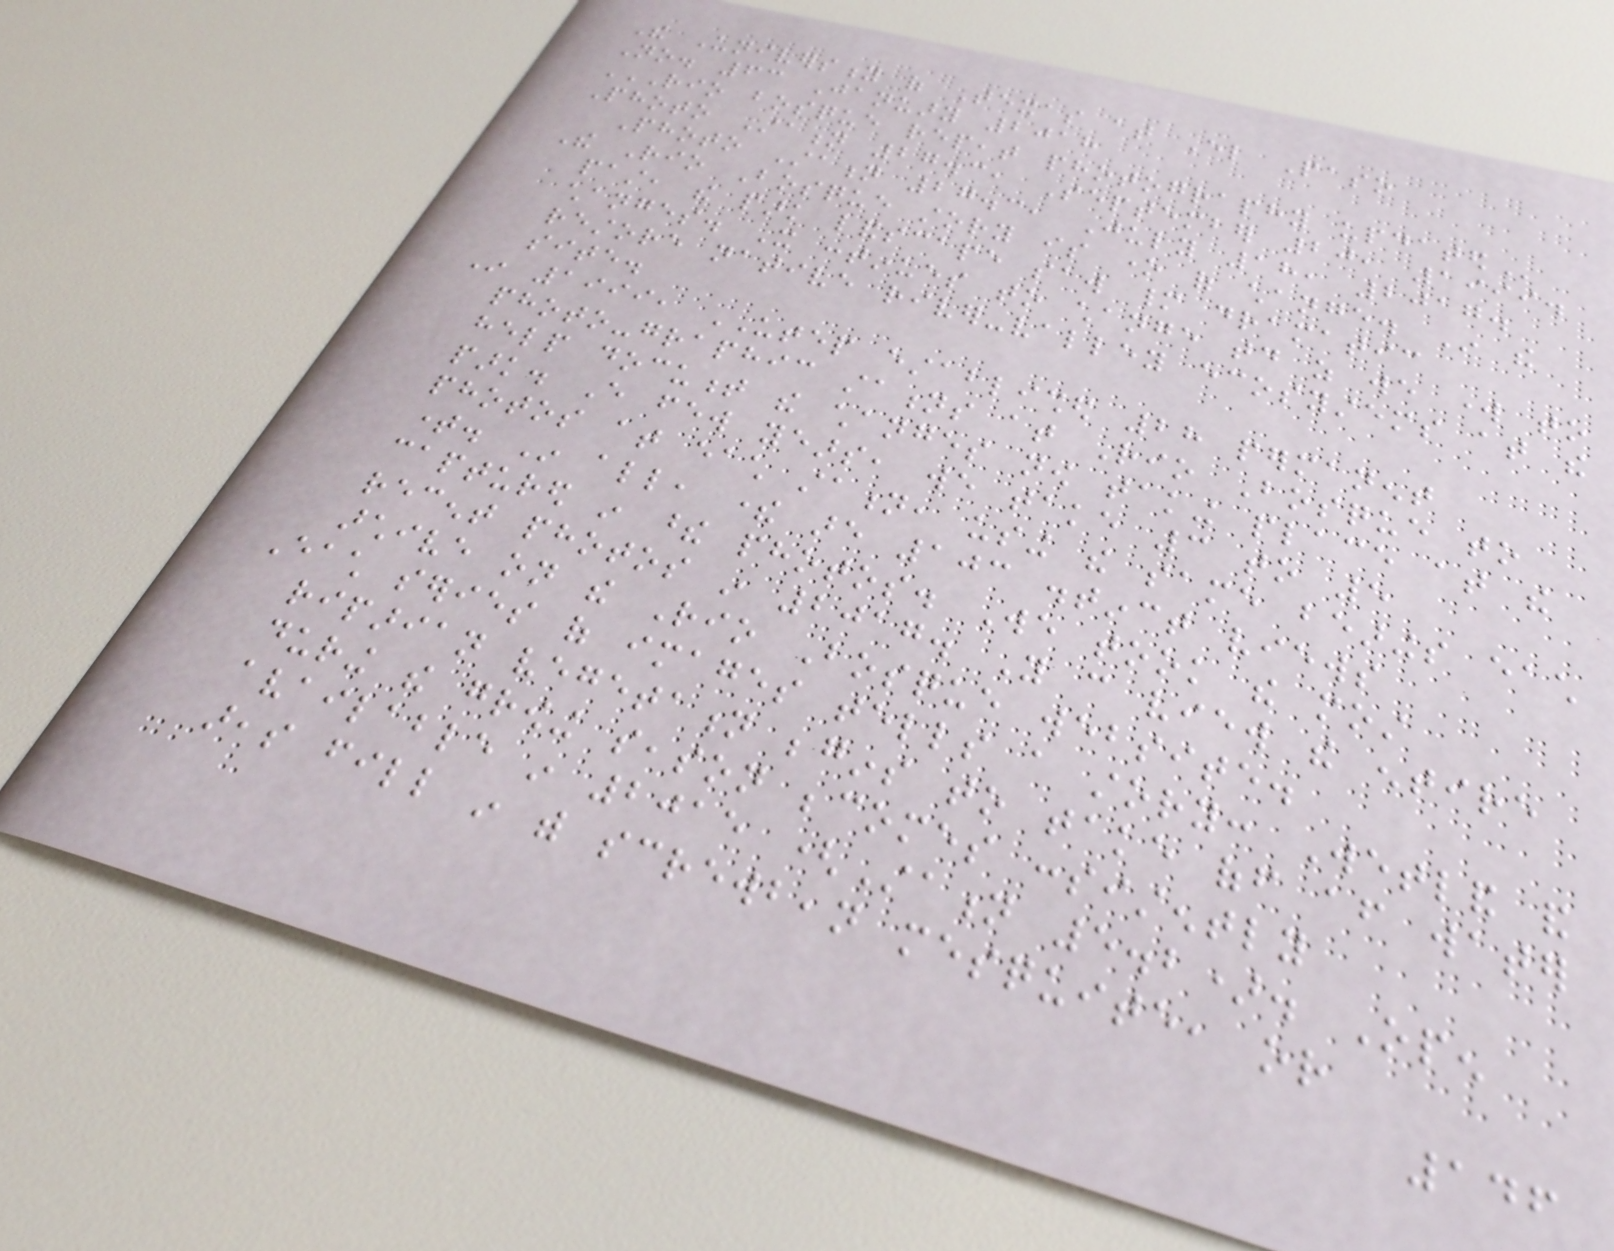The University of Texas at El Paso
No. 63 January 2018
RIO BOSQUE REPEAT PHOTOGRAPHY UPDATED
Photo Station 27.3, September 20, 1999.
Photo Station 27.3, July 18, 2017.
The Rio Bosque story is one of change. In the
past, the park landscape saw many dramatic
changes. It continues to change today as we work to
restore native river-valley ecosystems at the
site.
In 1999, UTEP established 28 permanent
photo-graphic stations at Rio Bosque to
help document the changes now taking place at the
park. Every few years, we take 3 to 5
photos at each station, using the same bearings each
time. In all, there are 103 distinct views
captured in these photos. We took the most
recent photos in 2017. You can view the entire
archive on the Rio Bosque website.
Each series of images tells a story: Wetland and
riparian vegetation begins to take off after water
during the growing season becomes consistently
available in 2015 (Station 5.2). Open
areas fill in with screwbean mesquite, or
146
